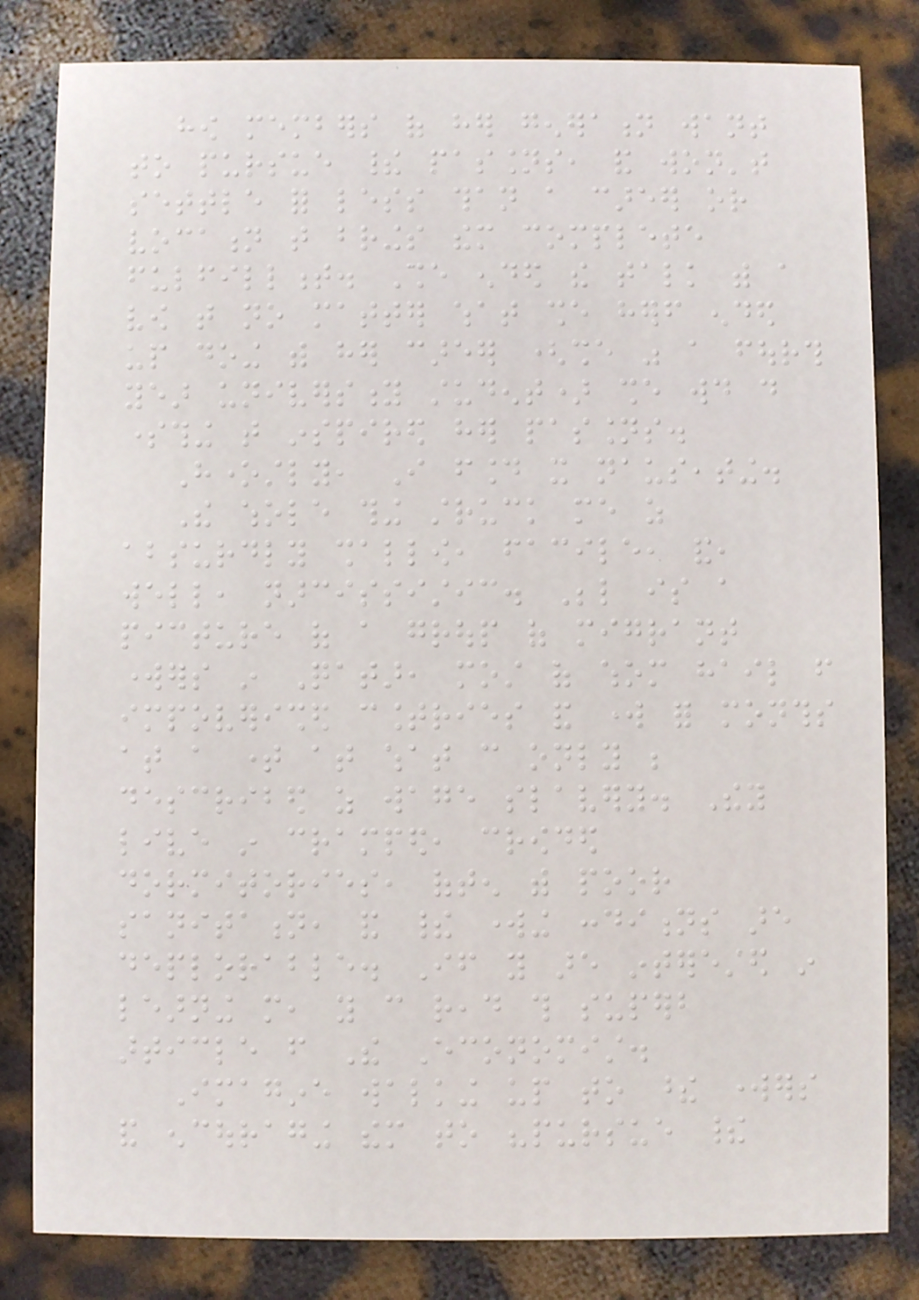how members of her generation want
to pursue their passions, and won't
settle for less than a career or
vocation that brings them complete
fulfillment. She ended the talk with a
vow that no matter what she herself ended
up doing with her career (she was a fourth
year university student) she would do
something that inspired her passions.
Honestly, I found it nauseating.
The whole thing struck me as
absurdly shallow, facile, and,
well, narcissistic. Below is a
picture of a group of migrant
workers in Qatar, most of whom hail from
impoverished countries and work for months
at a time at what can only be
described as wage slavery. They
live in cramped, crowded
dormitories, often with poor
sanitation, and their working conditions are
deplorable. If you are interested in
learning more, you can read this superb
article from The Economist.
Imagine walking up to these workers
and encouraging them to "pursue their
